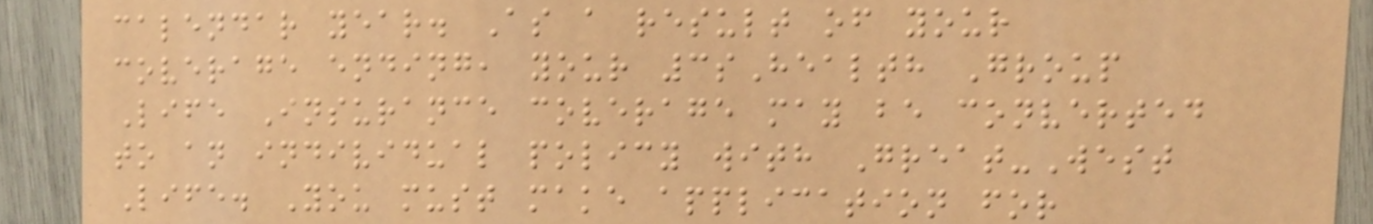calendar year. As a result of your
coverage ending, your 3sHealth Group
Life Insurance coverage may be converted
to an individual policy with Great-West
Life. You must make application for
